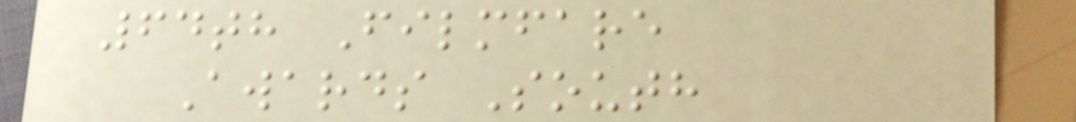64th Filmfare
Awards South
